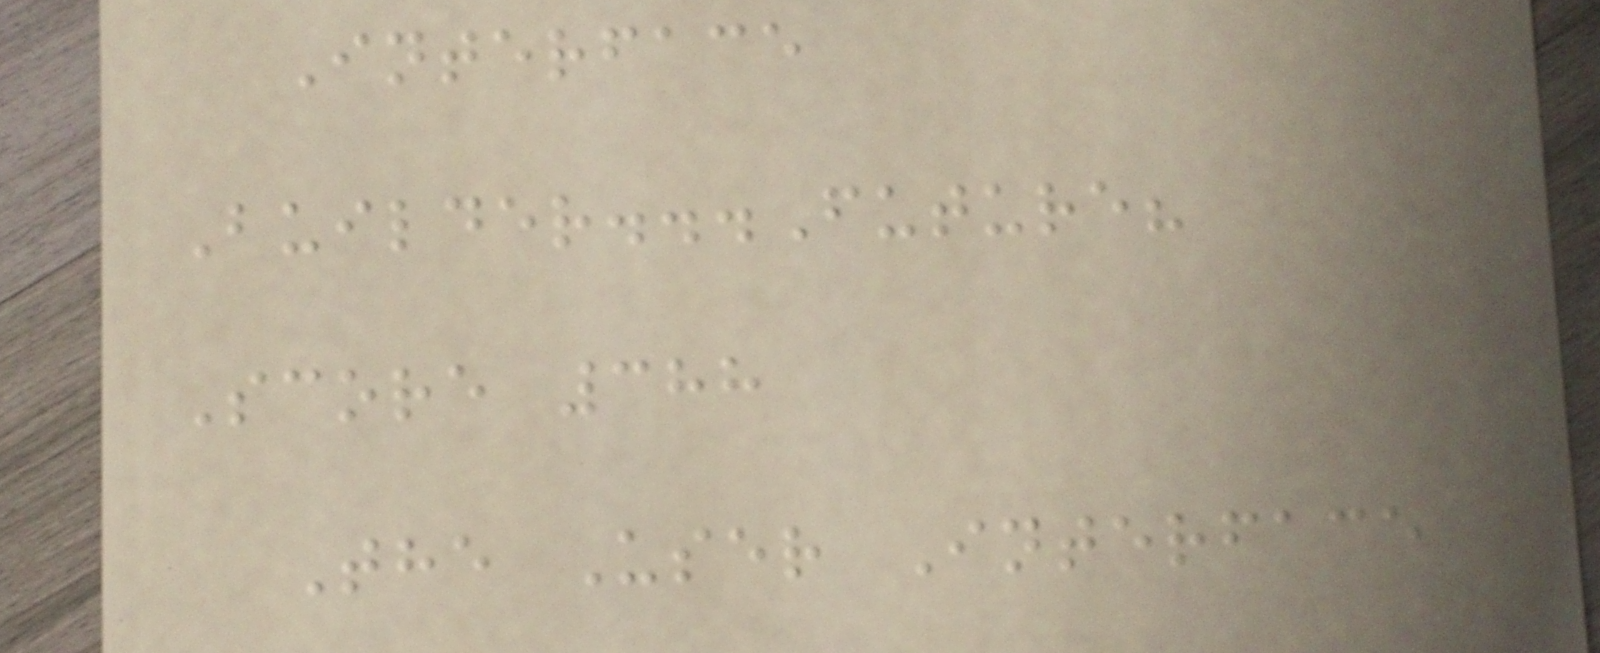Interface
Builder...Future?
Score 388
The User Interface
